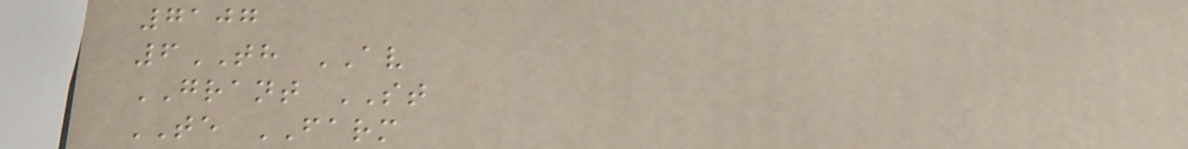7107
6TH AV
GRANT ST
TE FARM
